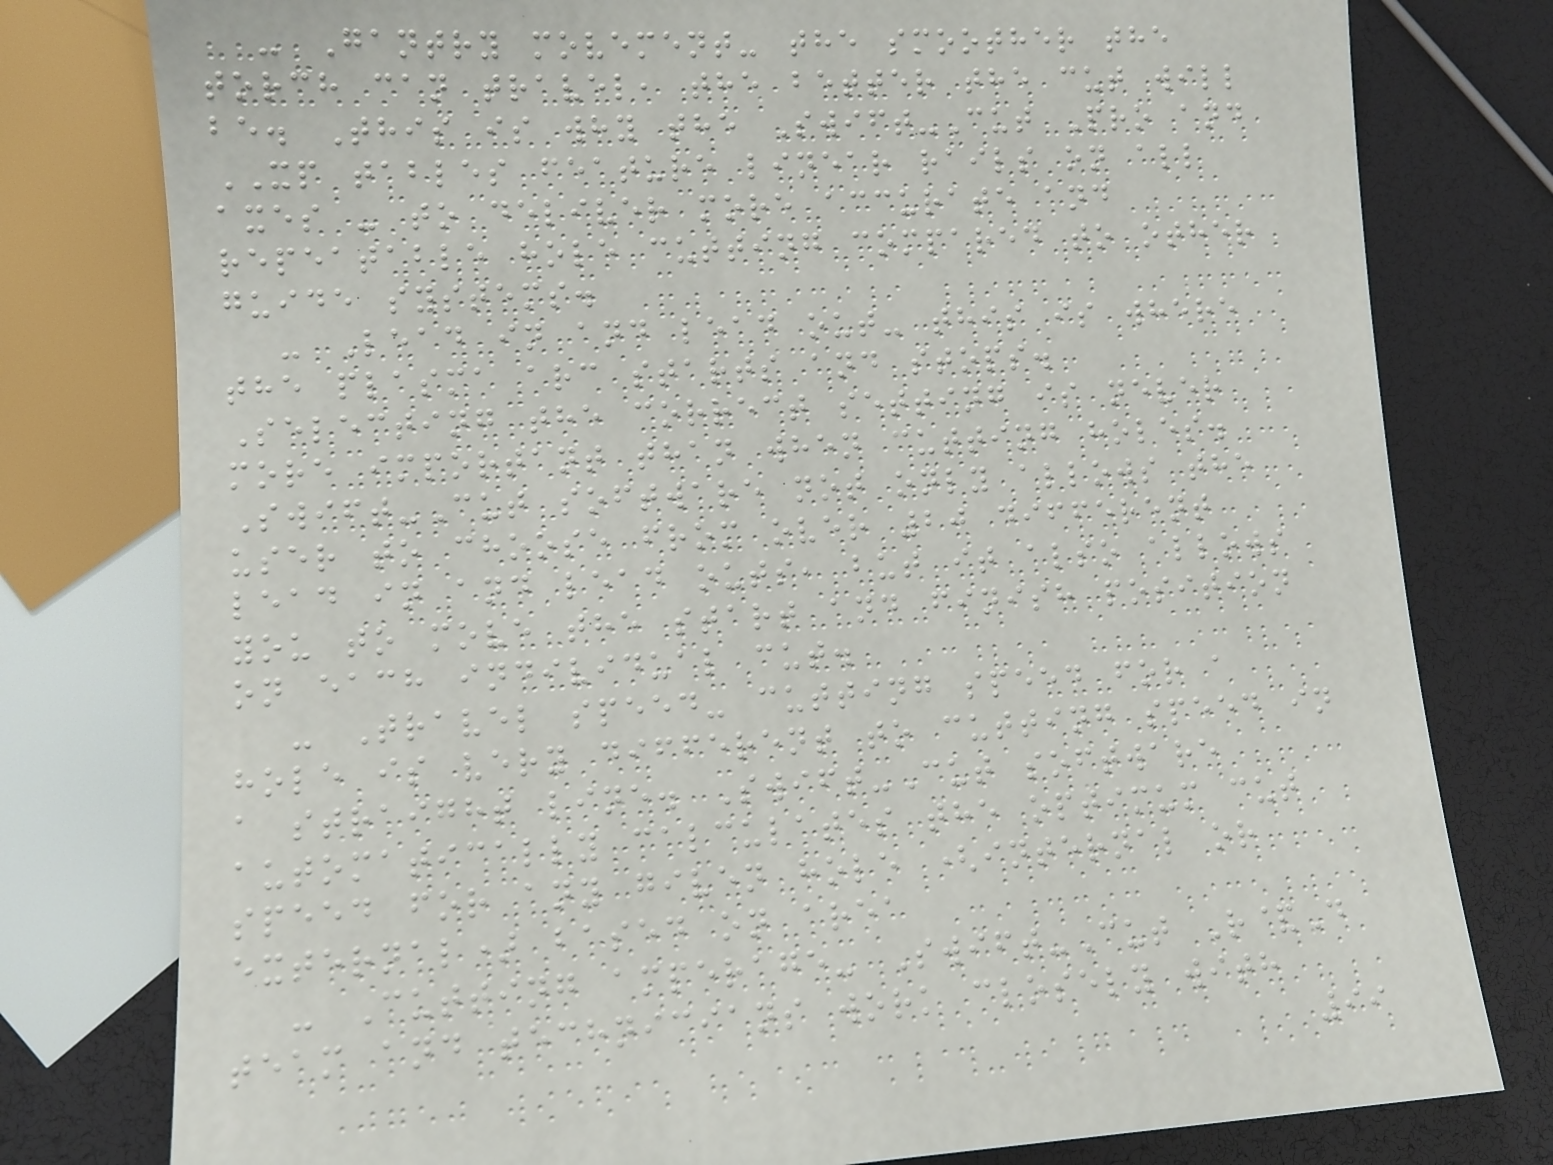- Gantry movement- the smoother the
torch can travel, the better the cut will
be. This is why the Swift-Cut Pro and
XP tables feature linear rails on all
axes - to deliver more accurate and
repeatable hole cutting compared to other
guide systems.
- Lead in and lead out- this is where
the plasma arc starts and stops.
Selecting the correct setting is never
more important than when cutting holes.
Swift-Cut software not only allows the
user to choose from over 20 different
lead in and lead outs, but it also allows
you to move the start and finish position
on each individual cut.
- Travel speed- cutting speed for a
hole is very different to cutting speed in
a straight line. Swift-Cut software
automatically calculates the optimum cut
speed for any given hole (internal or
external) based on area
- Cutting amperage- Swift-Cut R&D
team and technicians work closely with
99
